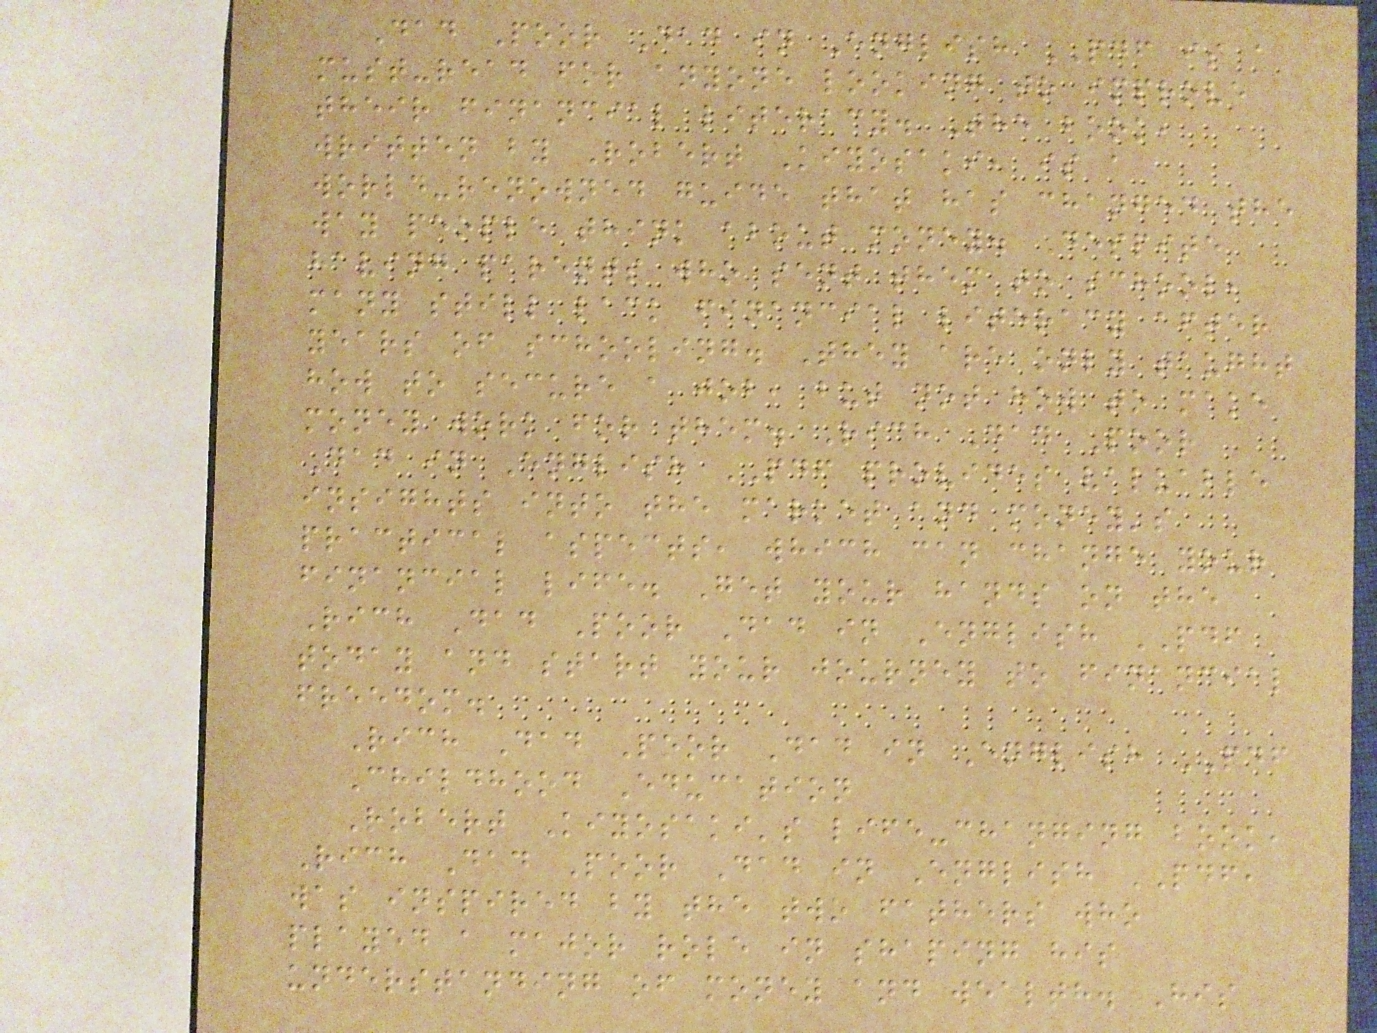Dad Poor Dad in English PDF is a
must-read for anyone looking to improve
their financial literacy. The book,
written by Robert Kiyosaki, is a
world-renowned guide that has changed the
way people think about money. Despite
having parents who sent them to school,
many still lack financial literacy after
years of schooling. They are only taught
how to secure a job, but not how to make
money work for them. Rich Dad Poor
Dad in English PDF provides valuable
insights into the market and money's
practical aspects, which can change your
financial life. Get your hands on the
Rich Dad Poor Dad in English PDF
today and start your journey to financial
freedom.
Rich Dad Poor Dad in English PDF
Childhood Education
Robert Kiyosaki's life-changing book,
Rich Dad Poor Dad in English PDF,
was inspired by the two fathers who
played a major role in shaping his
understanding of money and wealth. His
